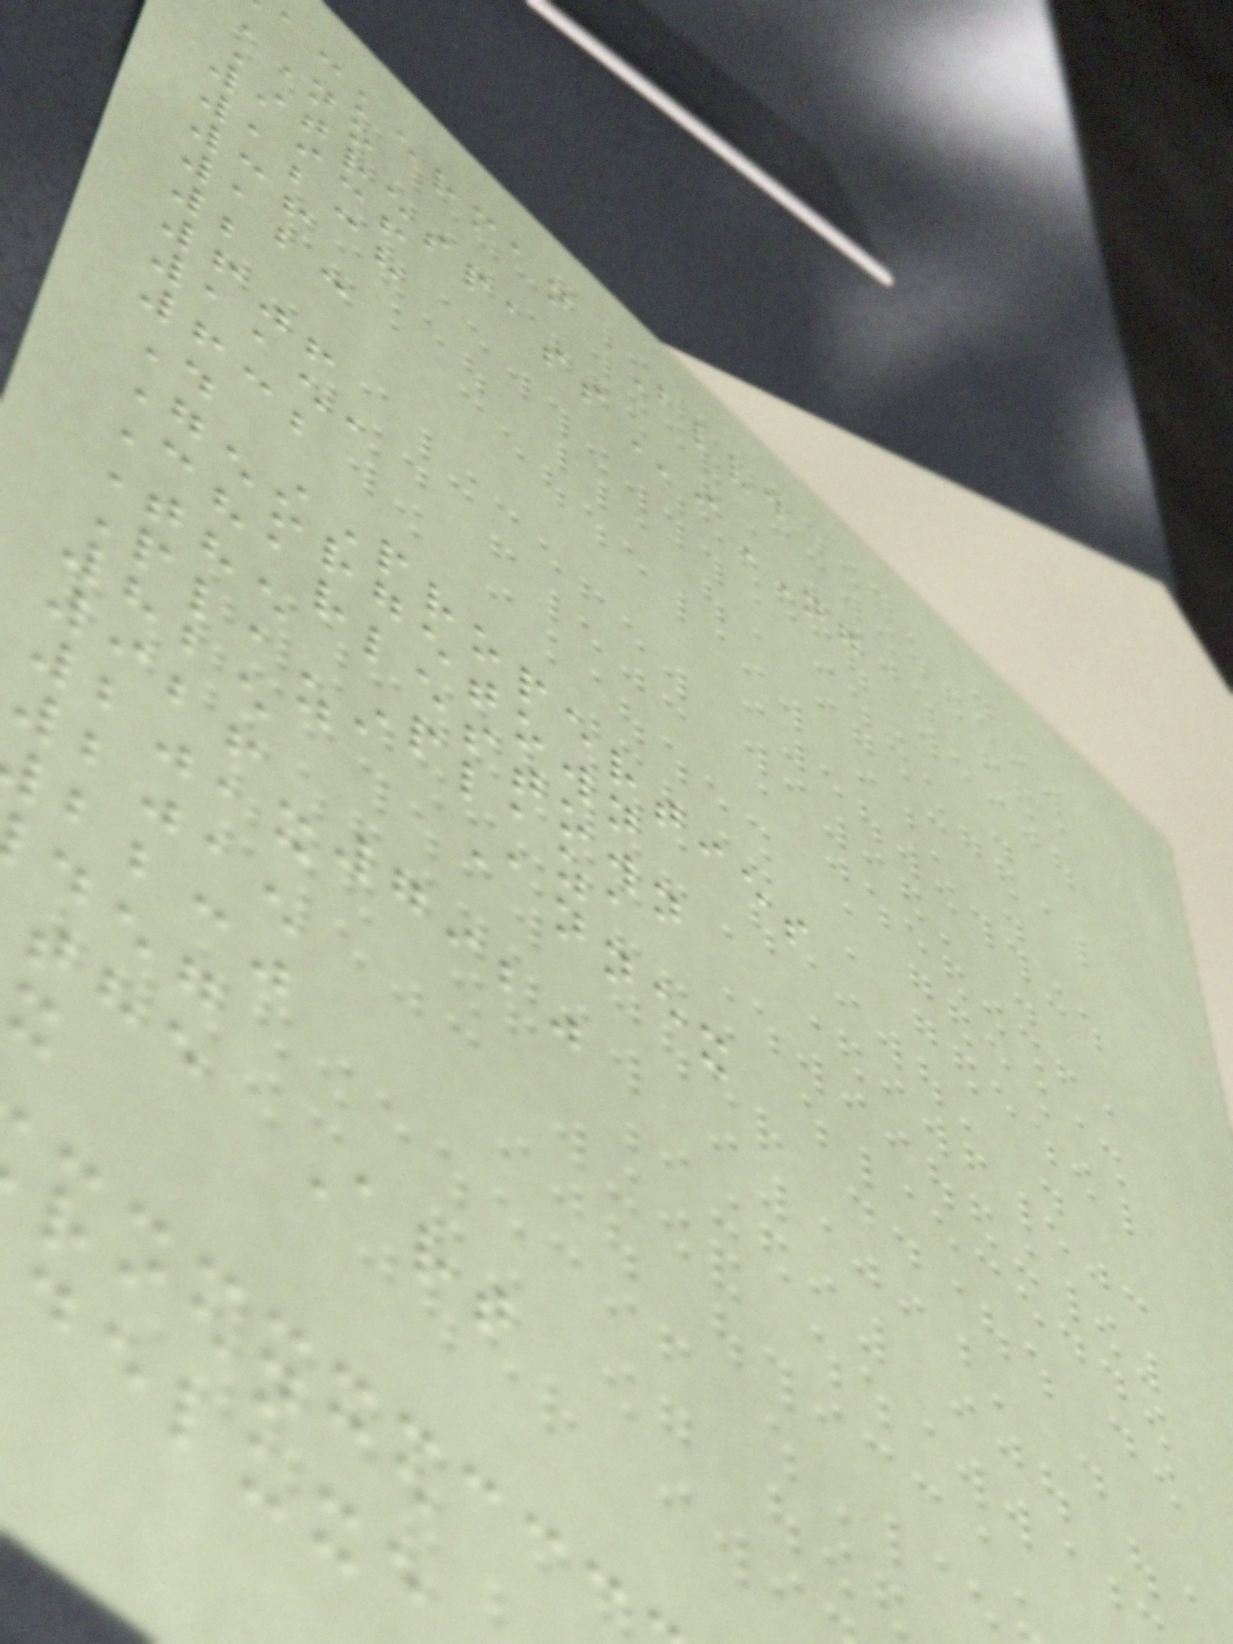ackerman Blvd
TRESPASSiNG
1936
1238
36
123
2
606
1151
632
D PROPERTIES
Georgetown
Charlestown
The Plaza
Plaza Annex
825
926-7920
2013
2015
bbcj
the Art
rience
deluxe
